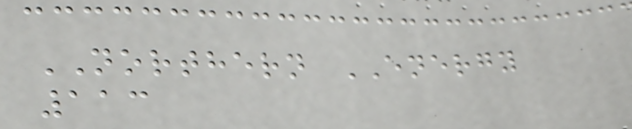NORTHERN ENERGY
113
